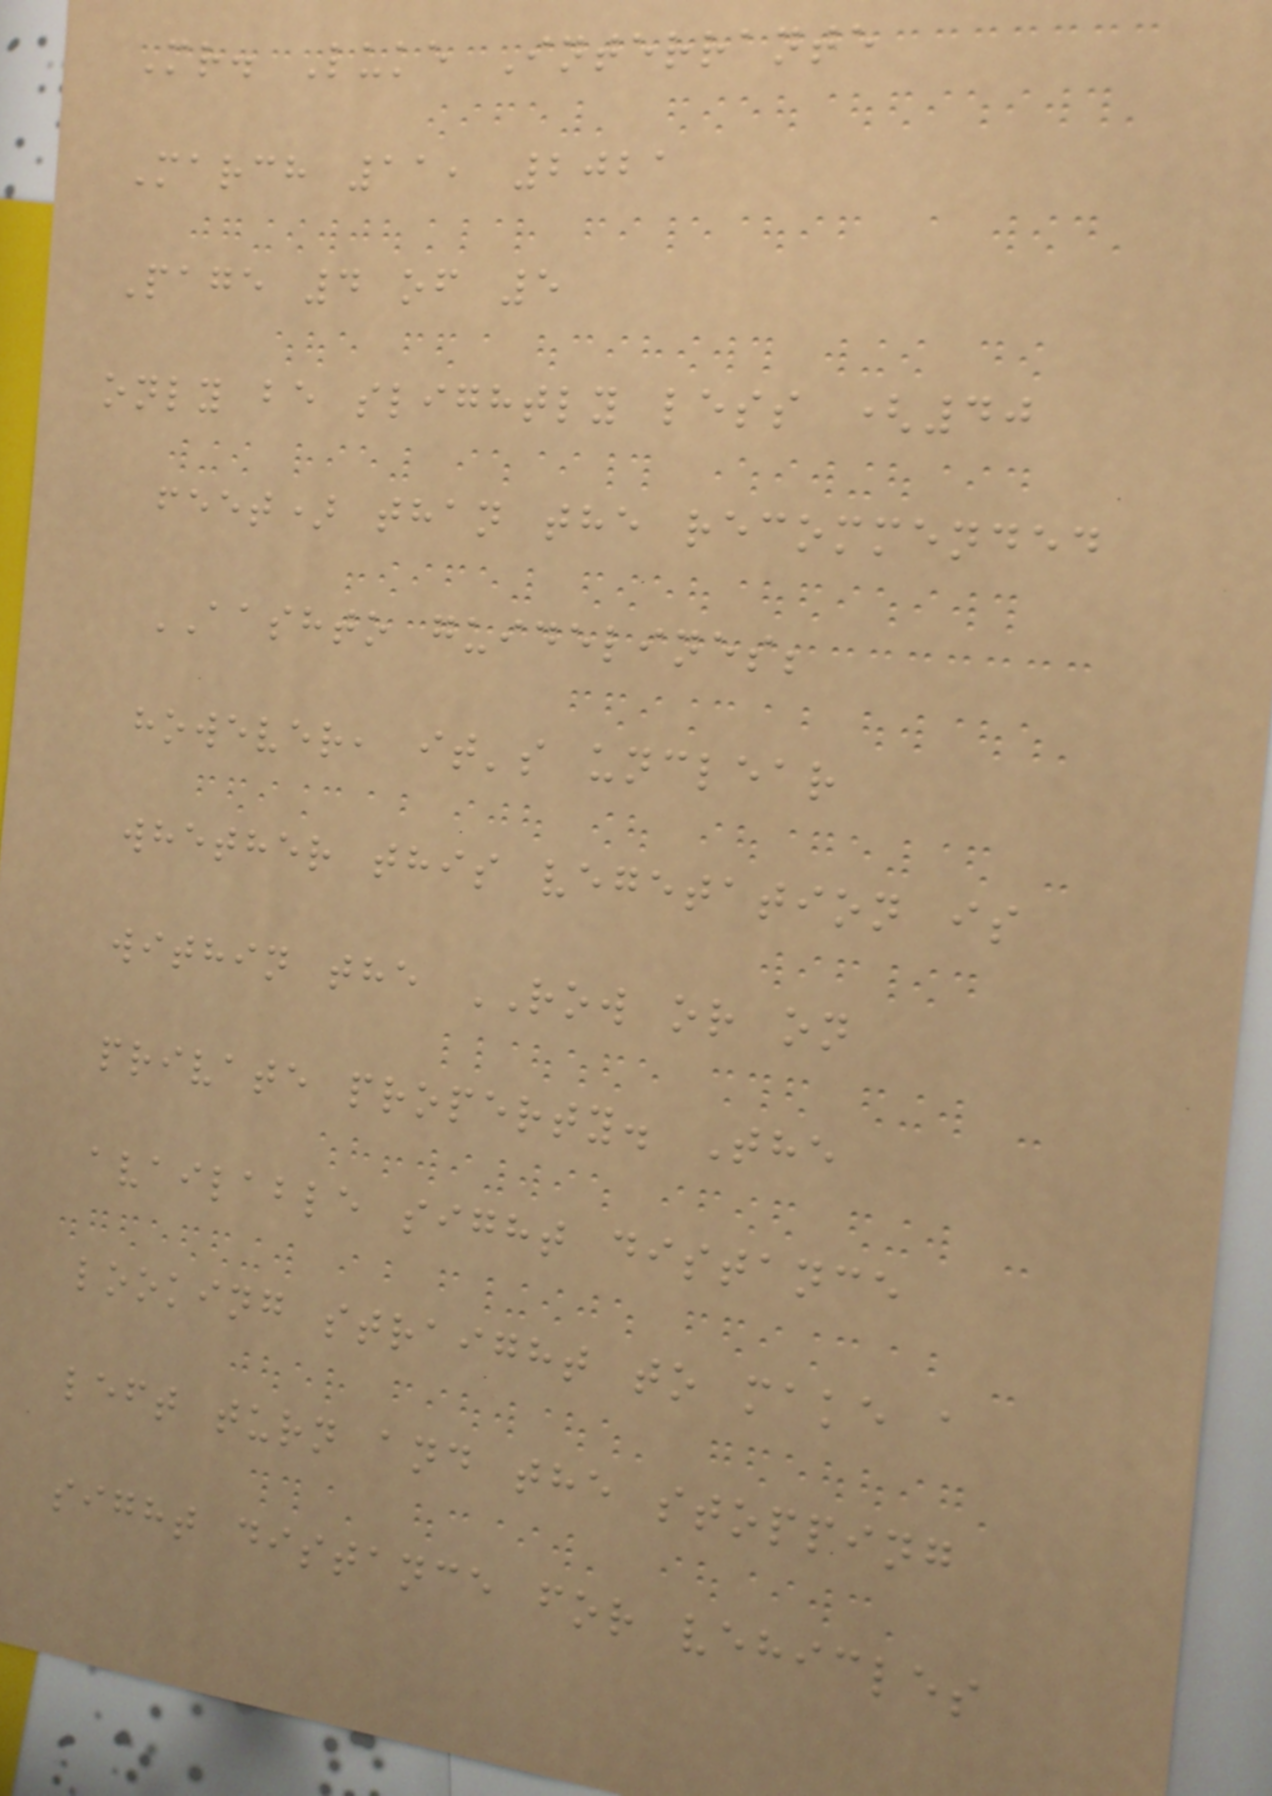Mr. Luke Interrante
March 11, 2021
Page 4 of 5
only be slightly less (40
feet) than the recommended
AASHTO guidelines;
however, it's unclear
whether this vegetation is
within the ROW or on
private property. The
available sight distance
looking straight to make a
left turn and the stopping
sight distance for vehicles
